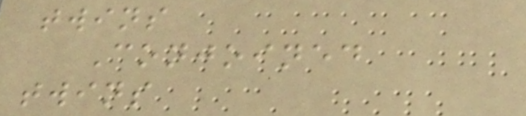twins
Conjoined
twins
